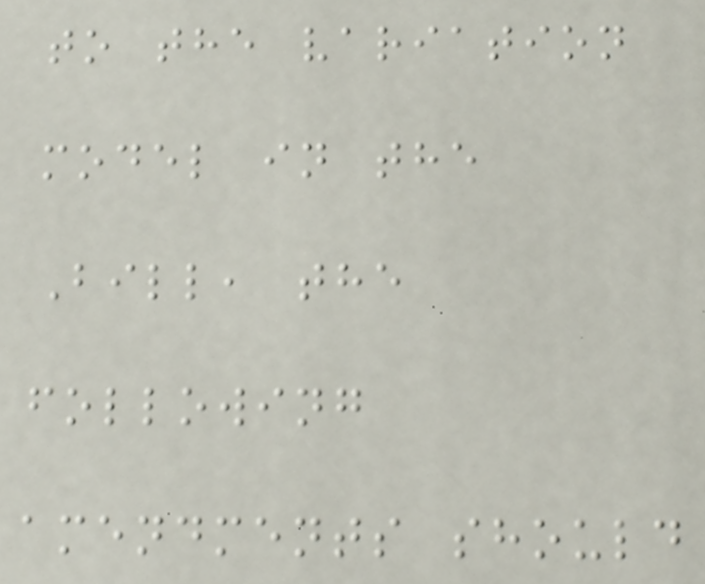to the variation
model in the
Bill, the
following
amendments should
